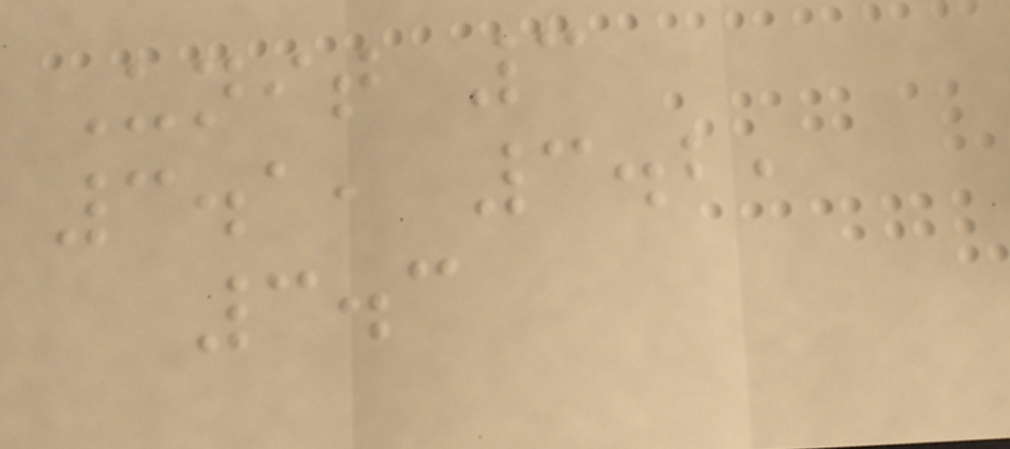Unit 3
3.1, 3.2,
3.3
